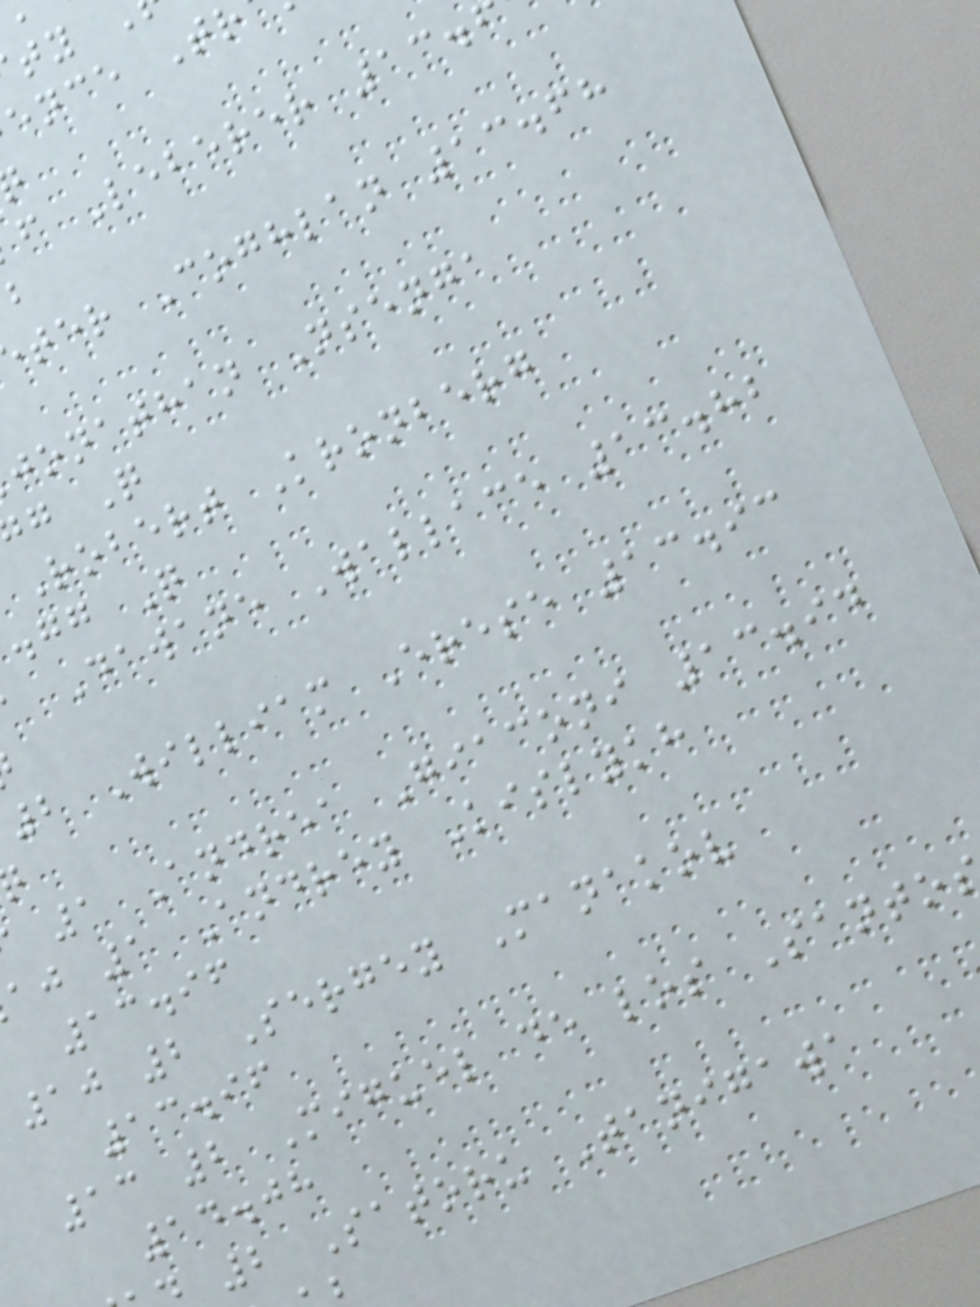ence Tr
f Leberer 13.
ter Coghlan 13.68
jonathan Nsenga
g Q
Robert Kronberg
.gg Q
Dawane Wallace 13.82
2 William Erese 13.93
1 Andrea Giaconi 13.94
aj 1 Andrey Kislykh
13.96
10 2 Sergey Manakov
13.96
13 2 Miguel de los Santo
14.08
2 Satoru Tanigawa
